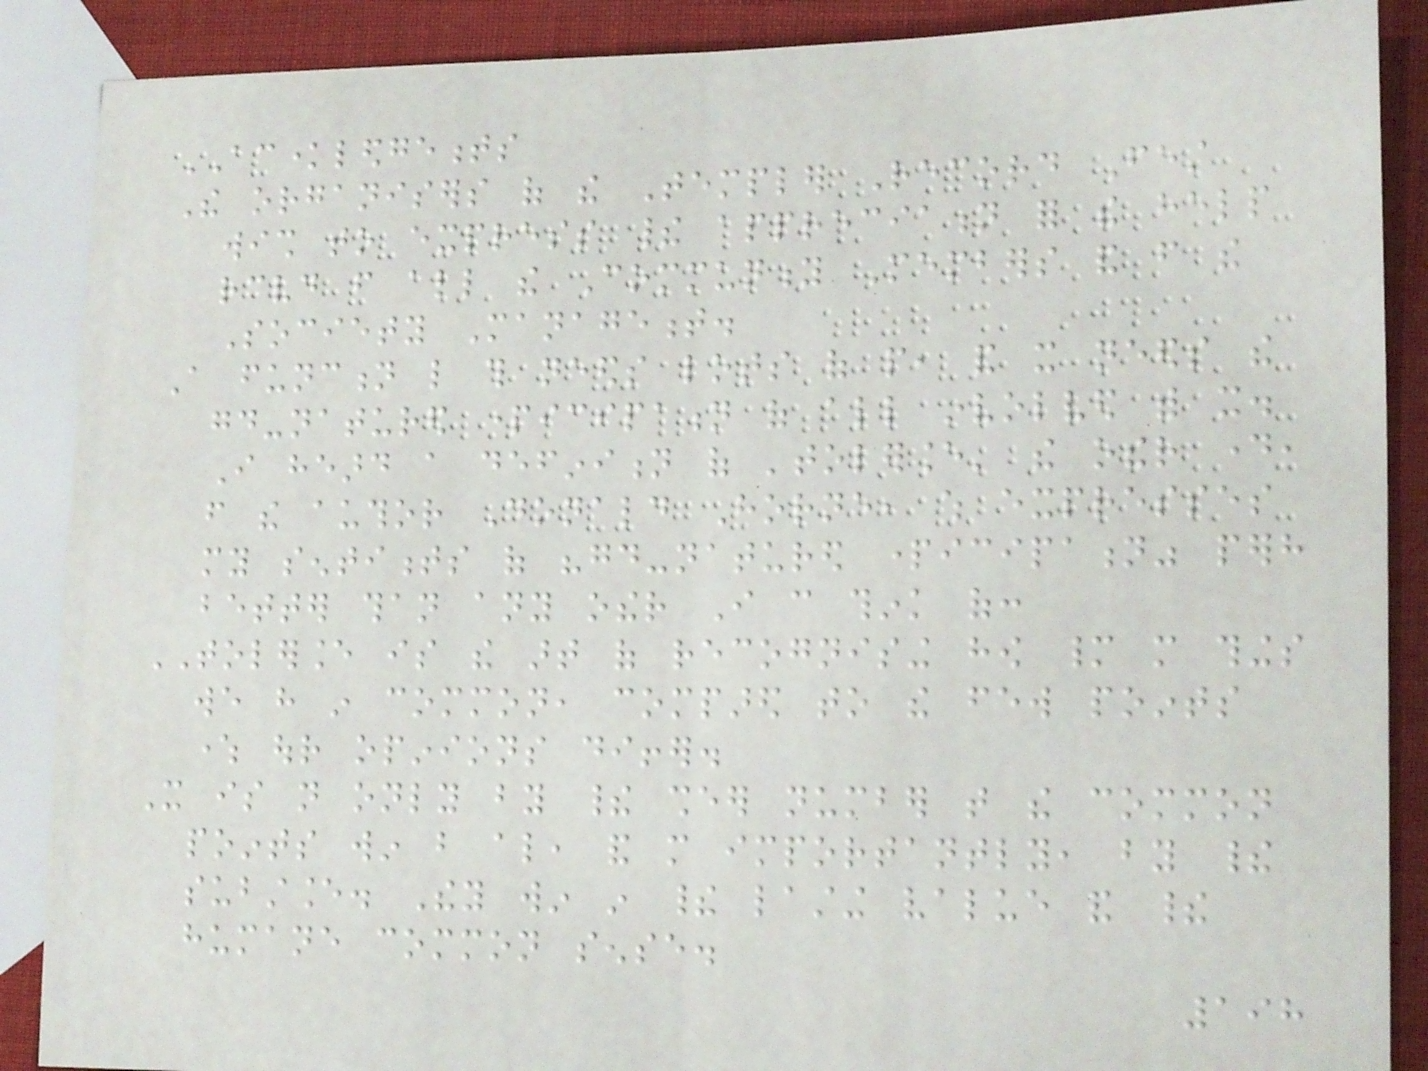ACKNOWLEDGEMENTS
The organisers of the Templer Record Fest
wish to express their appreciation for the help
received from all the Community Members and from the
Society Management.
A function like this needs lots of people, and it needs the
good-natured participation of all involved with it.
I heard a definition of 'tolerance' the other day,
from the author Donald Horne, which expresses
my sentiments of "good-natured participation" perhaps
better than any other I can think of:
TOLERANCE is the art of recognising how many more things
we have in common, compared to the few points
where our opinions differ.
It is not only by their sheer number that the common
points win but also, and more importantly, by their
substance. They win in their lasting value and their
humane common sense.
198
